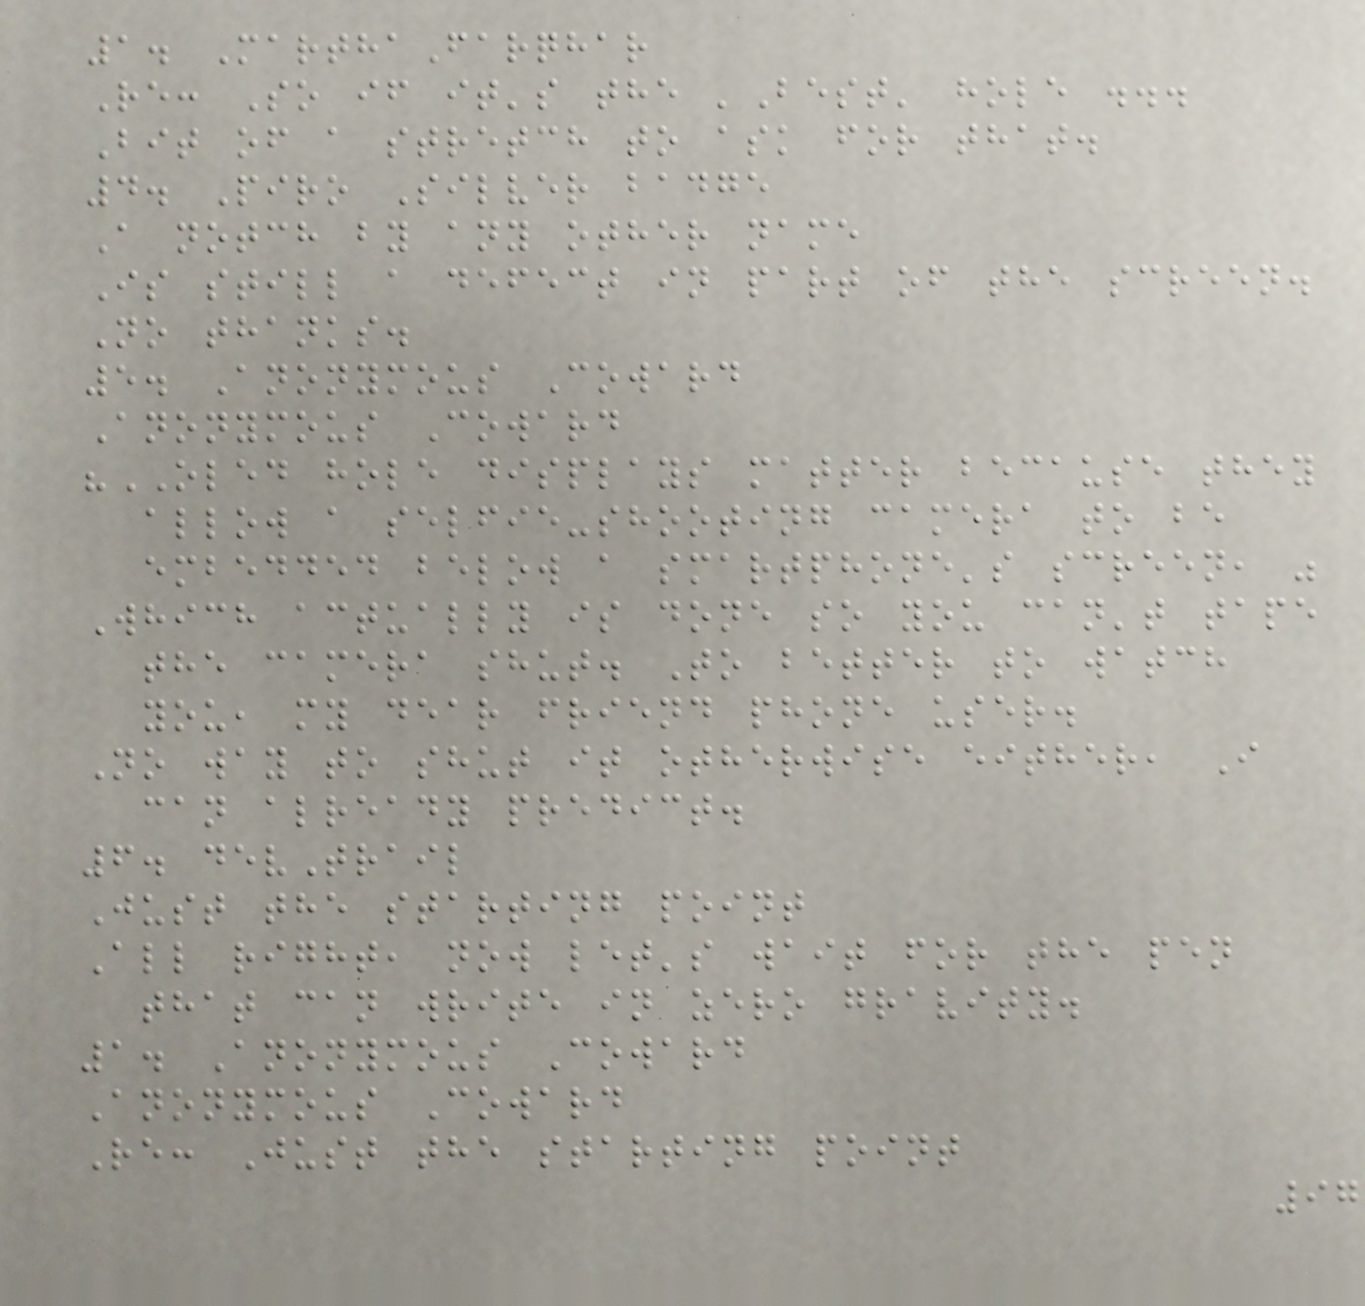1. MarthaFarqhar
Re: So if it's the 'Best' hole ...
Bit of a stretch to ask for that.
4. Piro Silver badge
A notch by any other name
Is still a defect in part of the screen.
No thanks.
5. Anonymous Coward
Anonymous Coward
"OLED hole displays matter because they
allow a selfie-shooting camera to be
embedded below a smartphone's screen, "
Which actually is done so you can't tape
the camera shut. To better to watch
you, my dear friend phone user.
No way to shut it otherwise either, I
can already predict.
6. devTrail
Just the starting point
All right, now let's wait for the pen
that can write in zero gravity.
1. Anonymous Coward
Anonymous Coward
Re: Just the starting point
97
